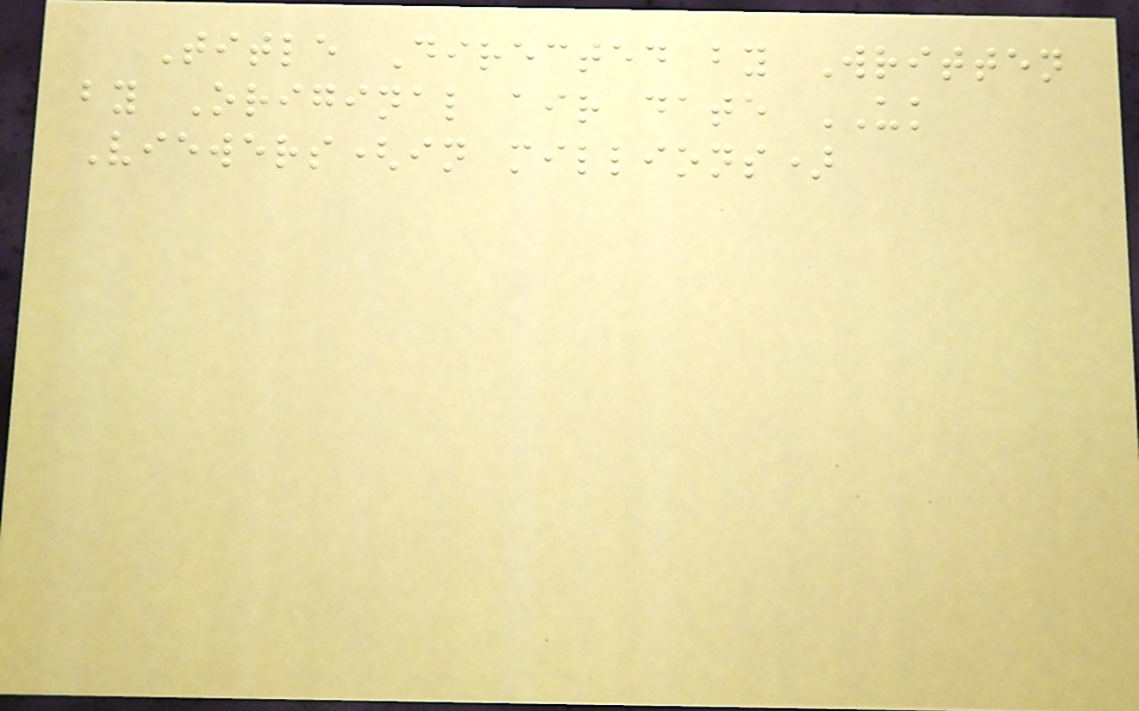Title Directed by Written
by Original air date UK
Viewers(in millions)
